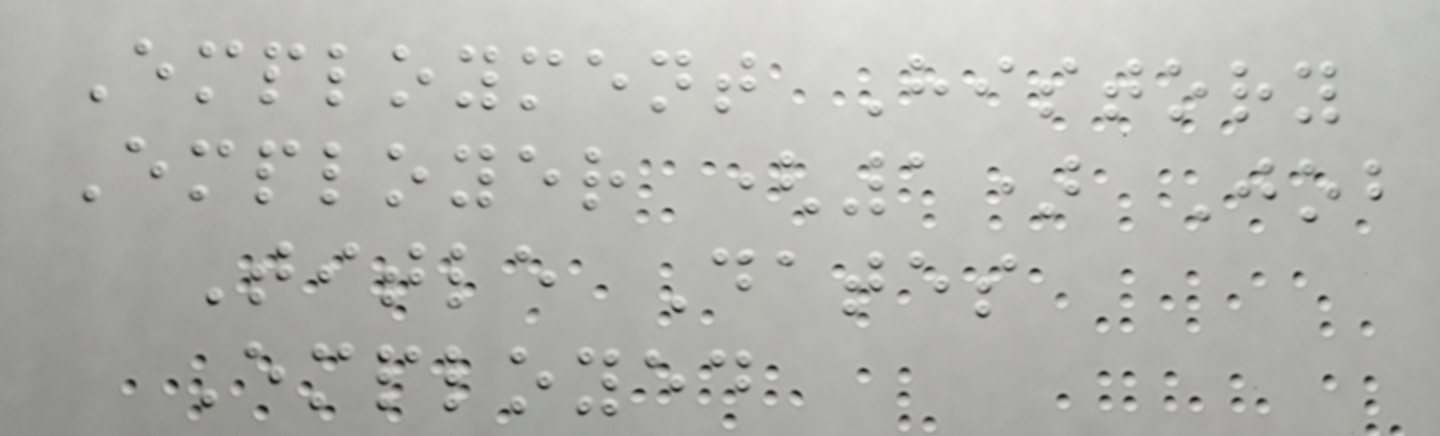Employment History
Employer (1) Job
Title Dates
Employed
